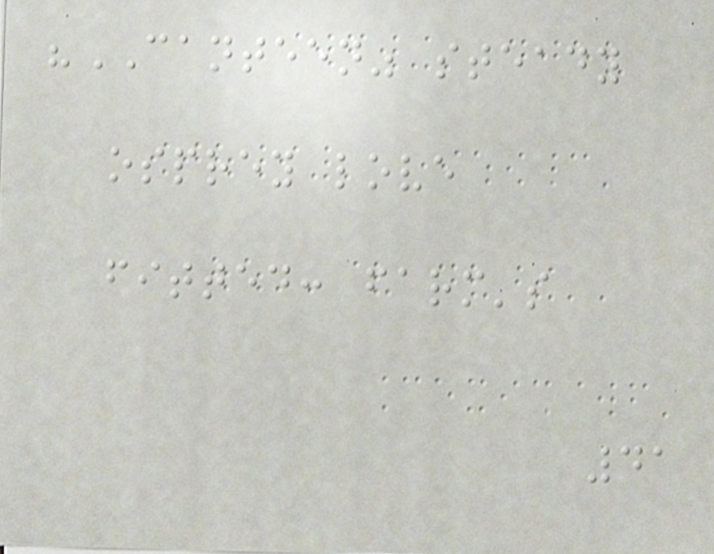"CANTEEN" steady
osprey love
fitted: farm's
41
